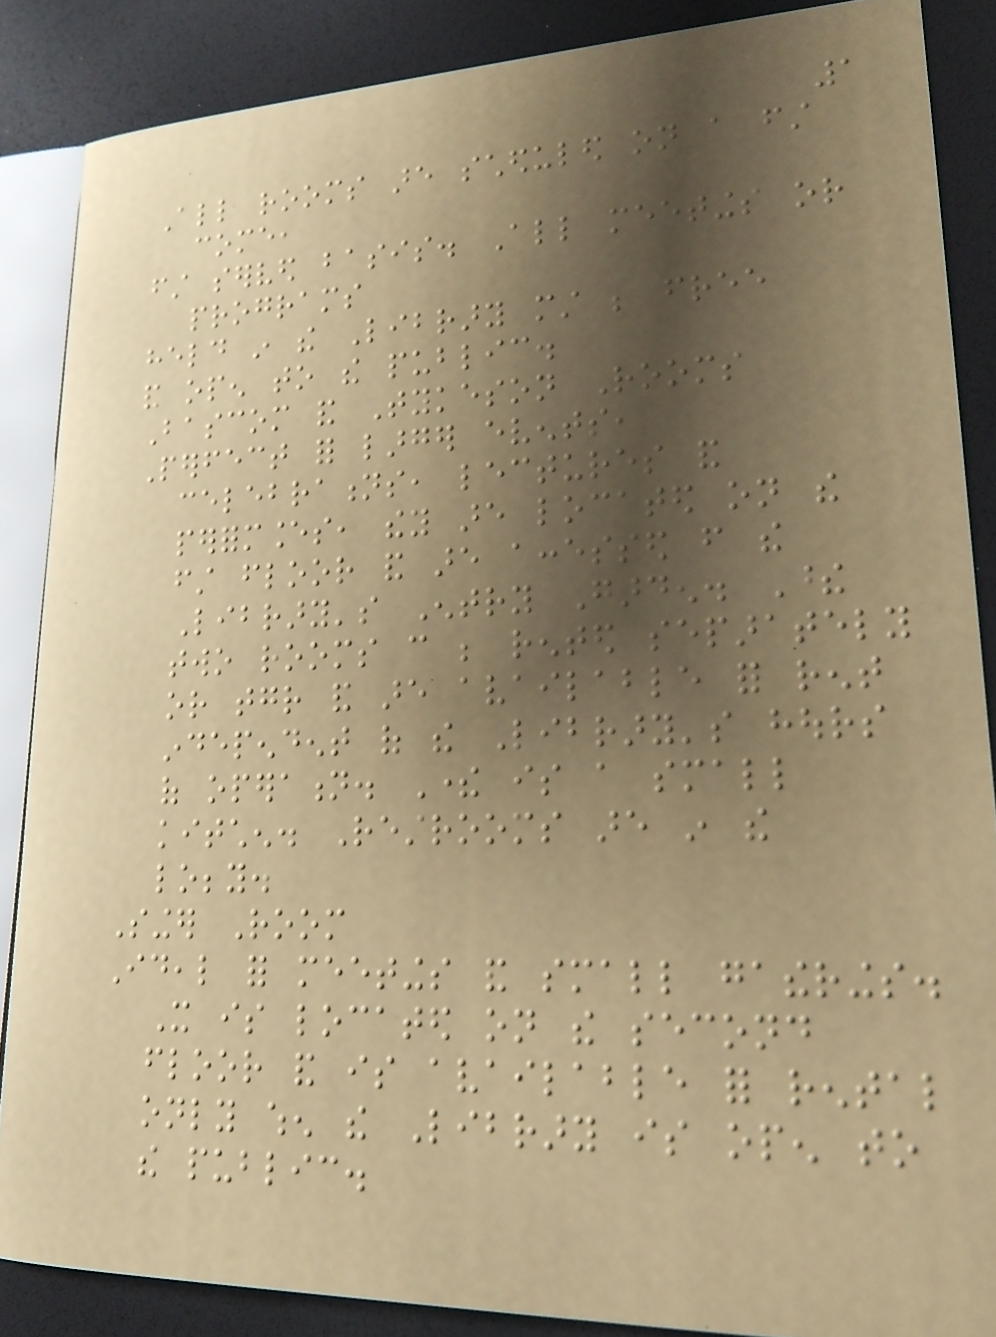1
All rooms are scheduled on a first
come,
first served basis. All meetings or
programs
held in the Library must be free
and open to the public.
Bascom and Tykeson Rooms
Perfect for larger events,
celebrations, lectures and
performances, they are located on the
first floor and are accessed from the
Library's Entry Garden. These
two rooms can be rented separately
or together and are available for rent
independent of the Library's hours
of operation. There is a small
kitchen. Restrooms are in the
lobby.
Singer Room
Ideal for meetings and small gatherings.
It is located on the second
floor and is available for rental
only when the Library is open to
the public.
